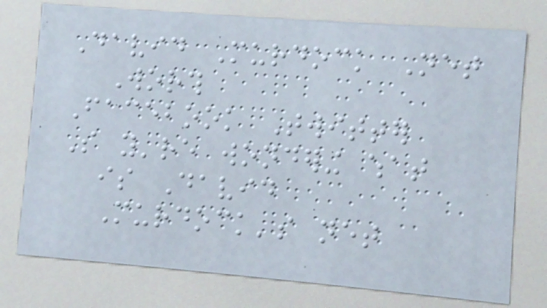David Murdock Net
Worth
Facebook Twitter
So you're wondering what
is David
Murdock's net
